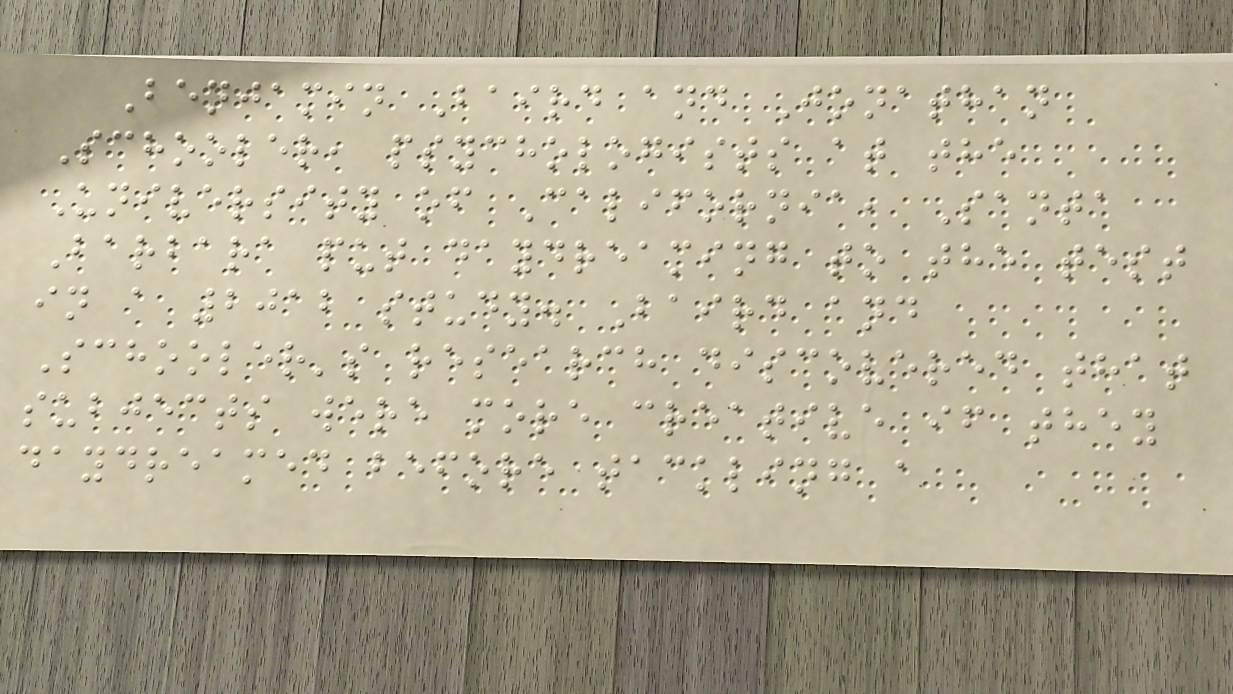Benjamin Baird and Jonathan
Schooler, psychologists at the
University of California, Santa
Barbara put daydreaming to the test
in a 2012 study. Baird and
Schooler's research discovered that
subjects were more creative if they
daydreamed before tackling a
